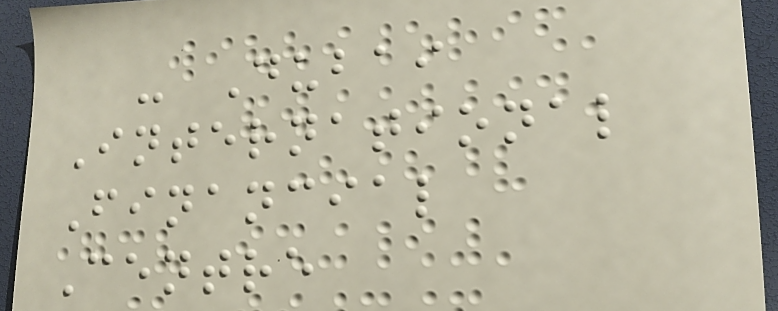- Dubai
International
Financial
Centre
